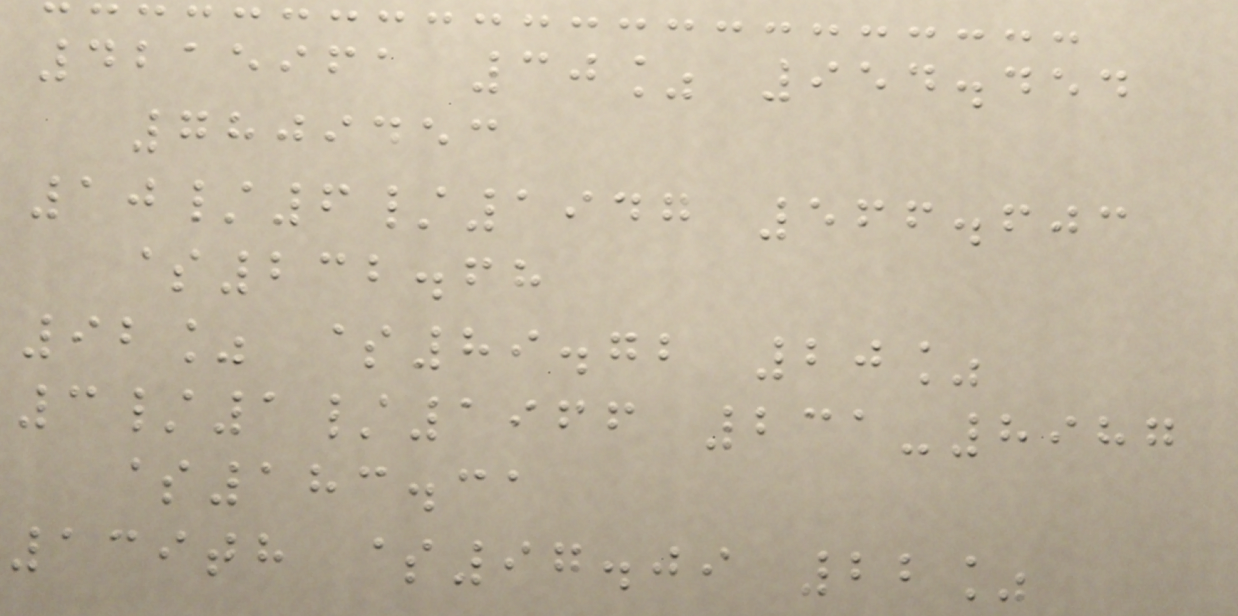4215961 30% 954.454
7809453
10/6/1947 566.603
$232.68
92% $89.72 20%
3/1/1966 231-8987
$183.31
139th $97.09 22%
